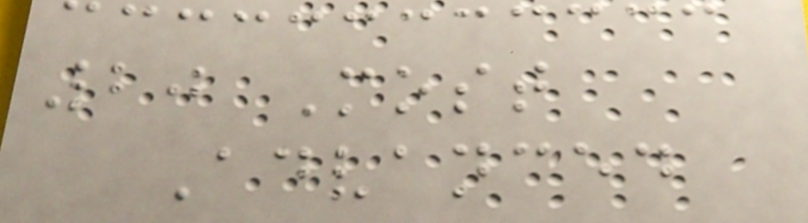20 Most
Advanced
